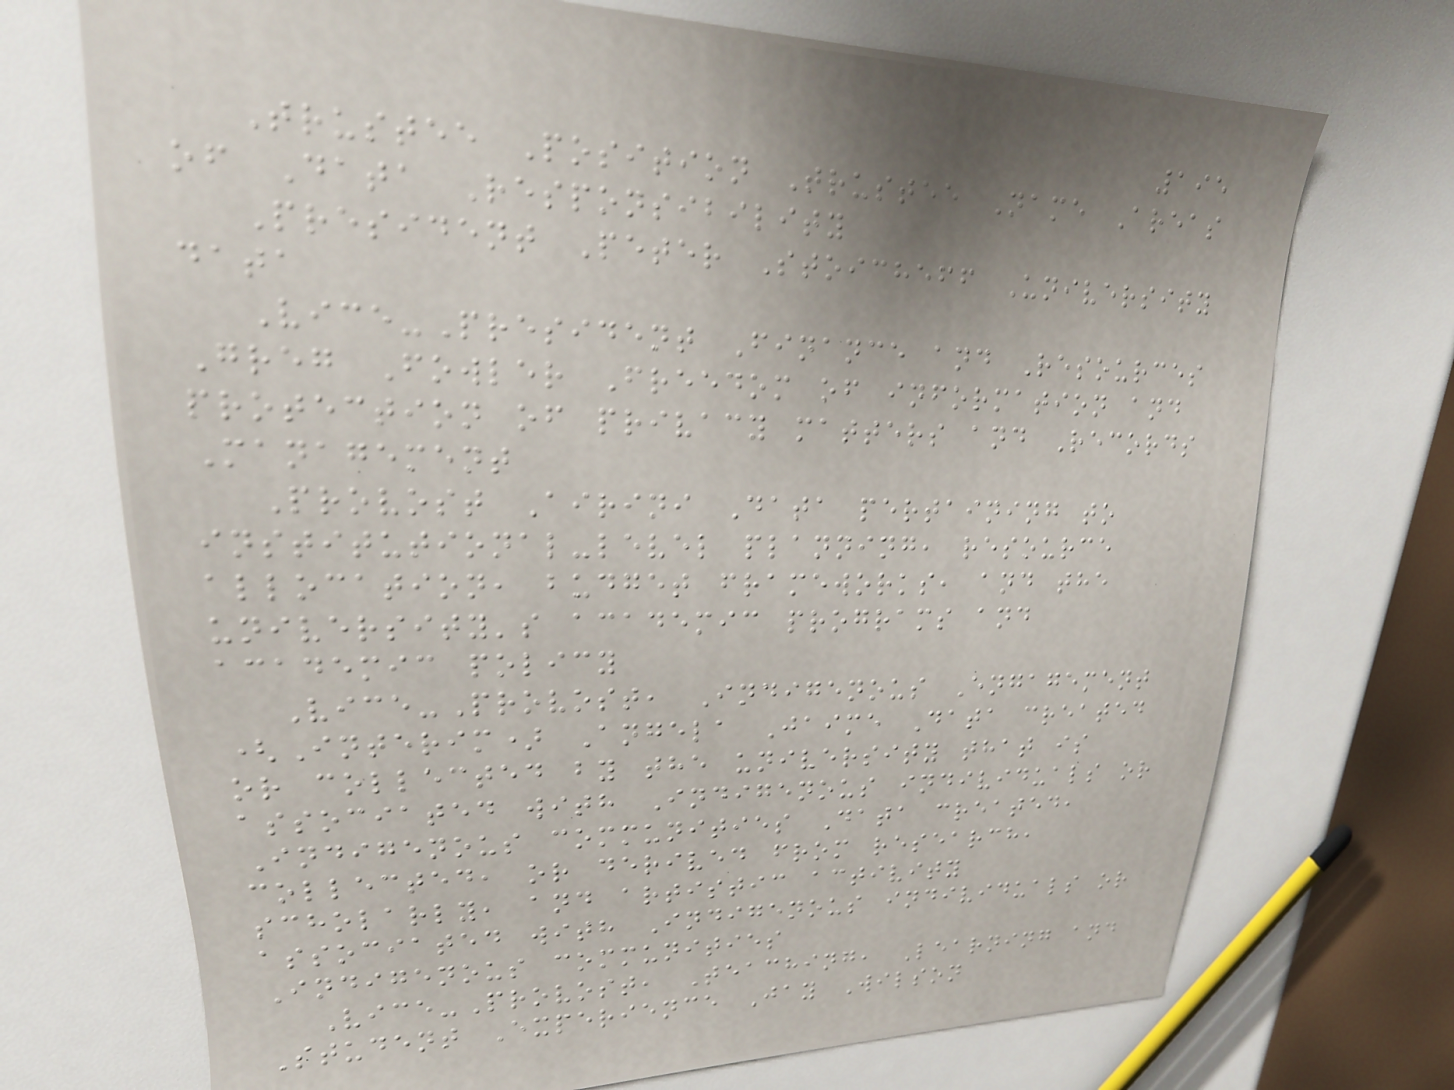195
Trustee Position Trustee Name Areas
of Data Responsibility
President Peter Stoicheff University
data
Vice-President Finance and Resources
Greg Fowler Freedom of information and
protection of privacy matters and Records
Management
Provost Airini Data pertaining to
institutional-level planning, resource
allocation, budget frameworks, and the
university's academic programs and
academic policy
Vice-Provost, Indigenous Engagement
(Interim) Angela Jaime Data created
or collected by the university that is
associated with Indigenous individuals or
Indigenous communities Data created,
collected, or derived from research,
scholarly, and artistic activity
associated with Indigenous individuals or
Indigenous communities
Vice-Provost, Teaching, Learning and
Student Experience Jay Wilson
